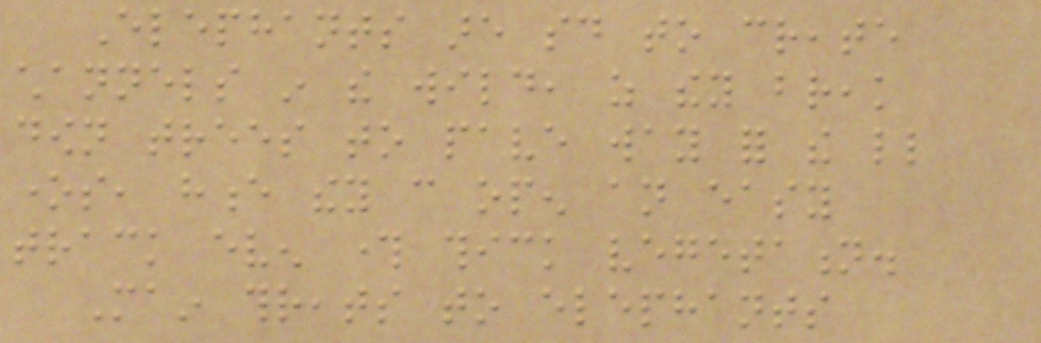Elephants are said to create
channels in the wild, as they break
down trees to pave way for the little
ones, hence they can open an easy
track even through thick vegetation.
Main threats to elephants
